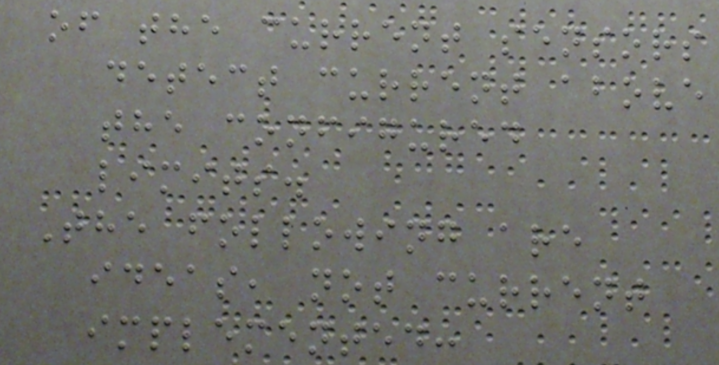of the current sensors
detect current above
the configured
limits.
The following are
ideas, not current
implemented:
